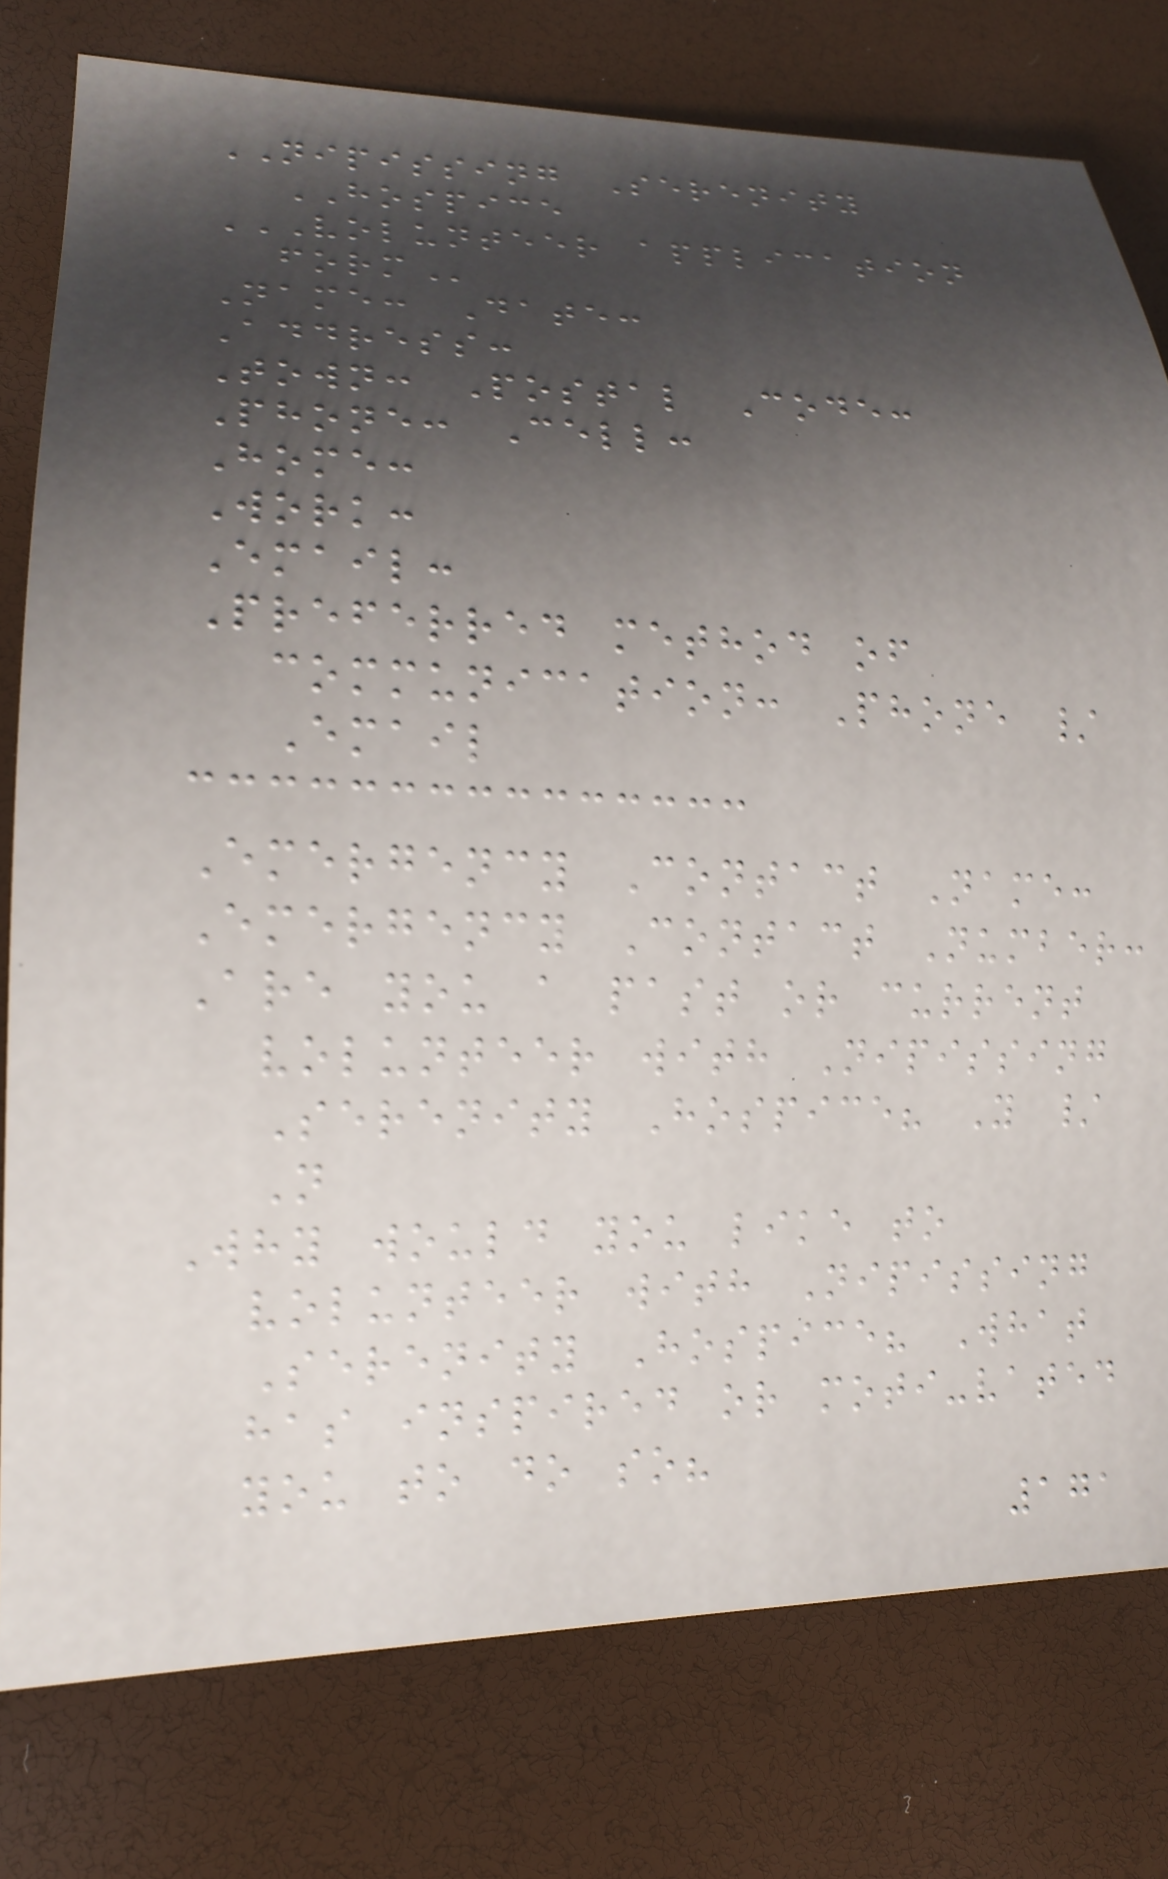NIPISSING Serenity
HOSPICE
VOLUNTEER APPLICATION
FORM
Name: Date:
Address:
Town: Postal Code:
Phone: Cell:
Home:
Work:
Email:
Preferred method of
communication: Phone /
Email
Emergency Contact Name:
Emergency Contact Number:
Are you a past or current
volunteer with Nipissing
Serenity Hospice? Y /
N
Why would you like to
volunteer with Nipissing
Serenity Hospice? What
has inspired or moti-vated
you to do so?
171
